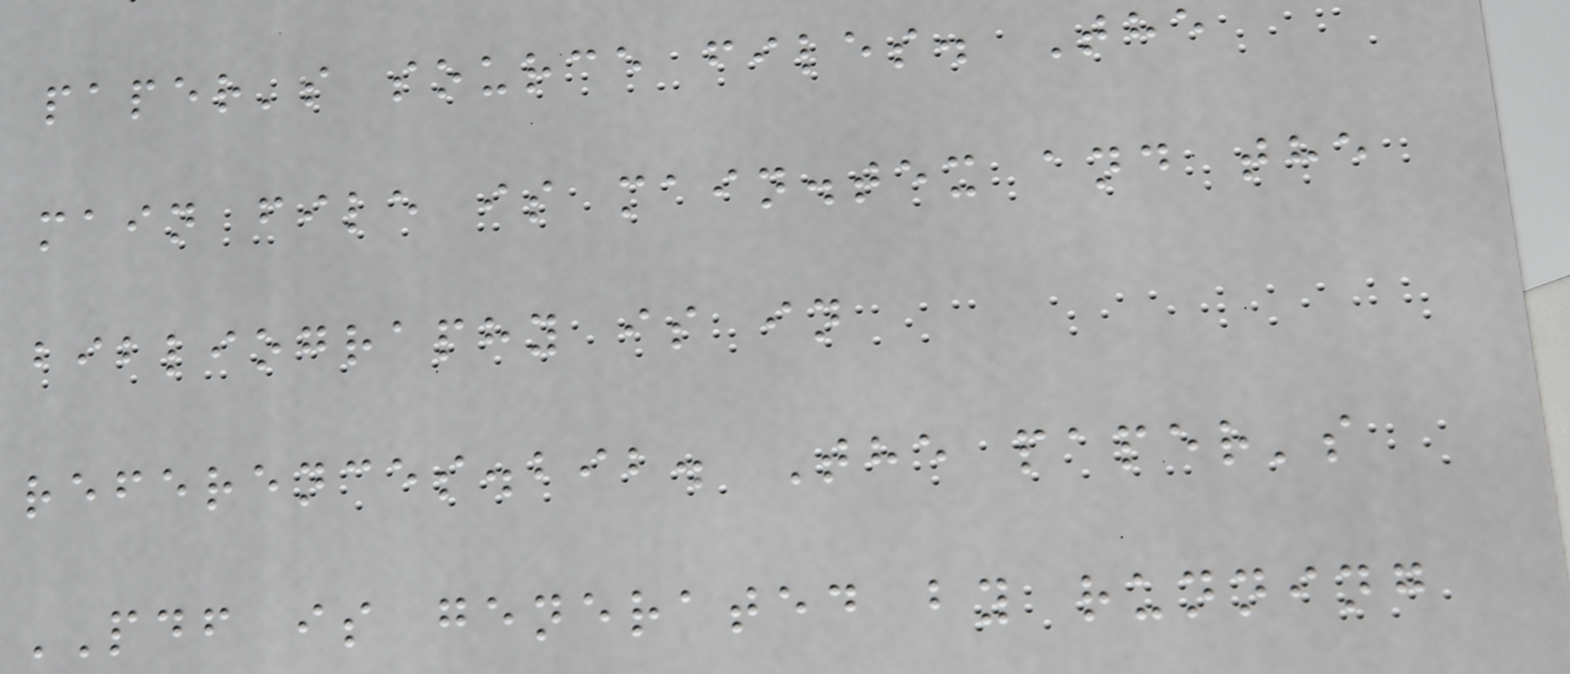paper's source files. The
main file is main.tex and the
bibliography is in
references.bib. The paper's
PDF is generated by running
